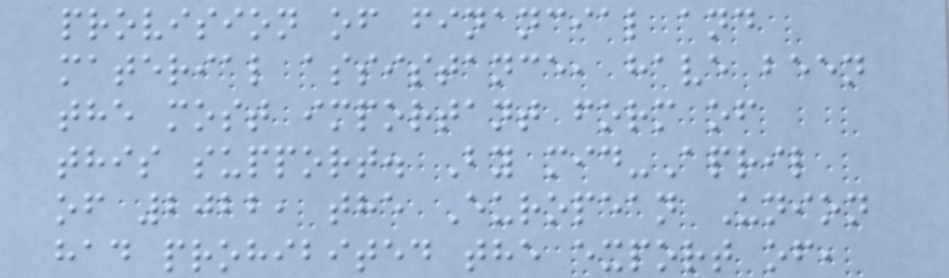provision of financial and
material assistance, have been
the most important form of
this support. By mid-April
of 2022, the European Union
had prohibited the export of,
